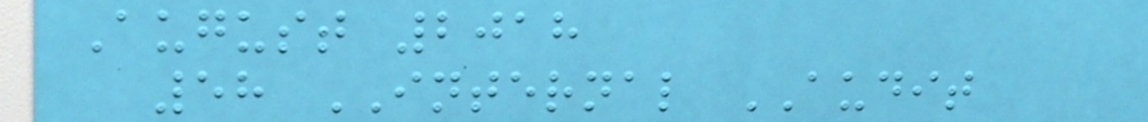August 2018
58 INTERNAL AUDIT
